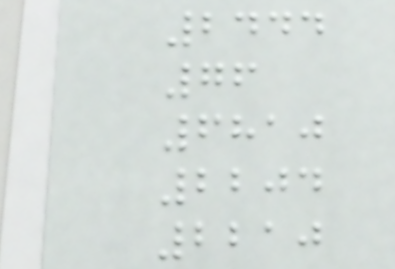2444
76
6810
2204
2210
